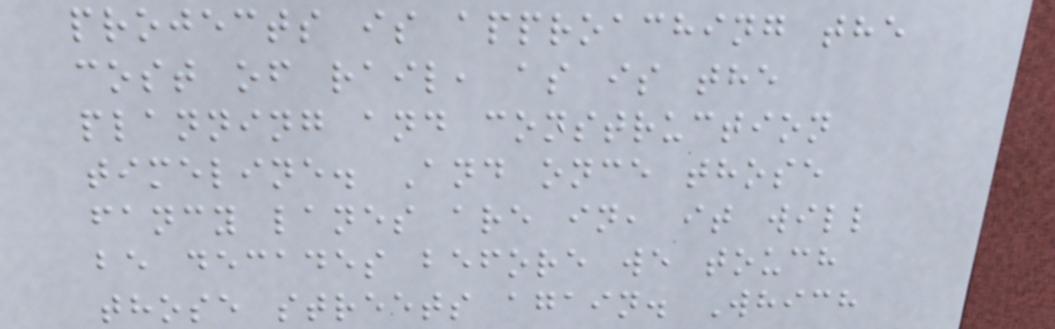projects is approaching the
cost of rail, as is the
planning and construction
timeline. And once those
fancy lanes are in, it will
be decades before we touch
those streets again. Which
